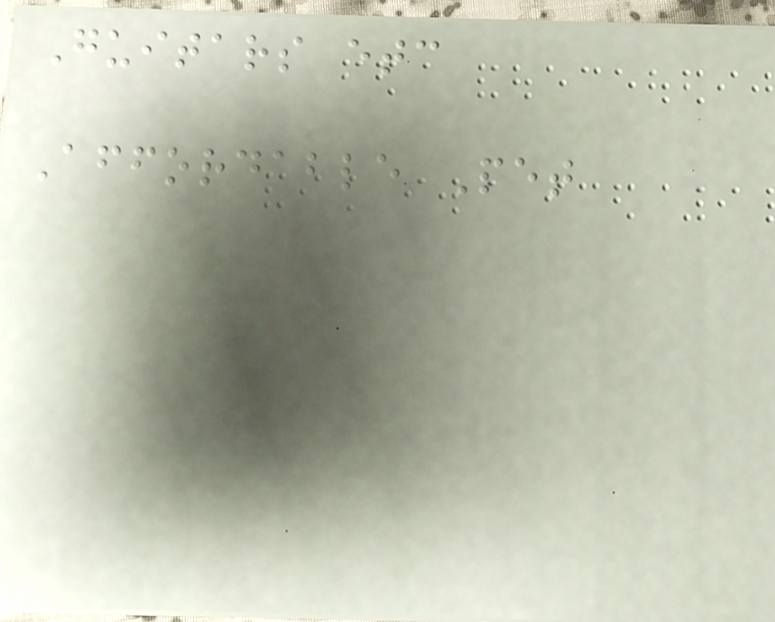Guitars etc
Affordable Pet
